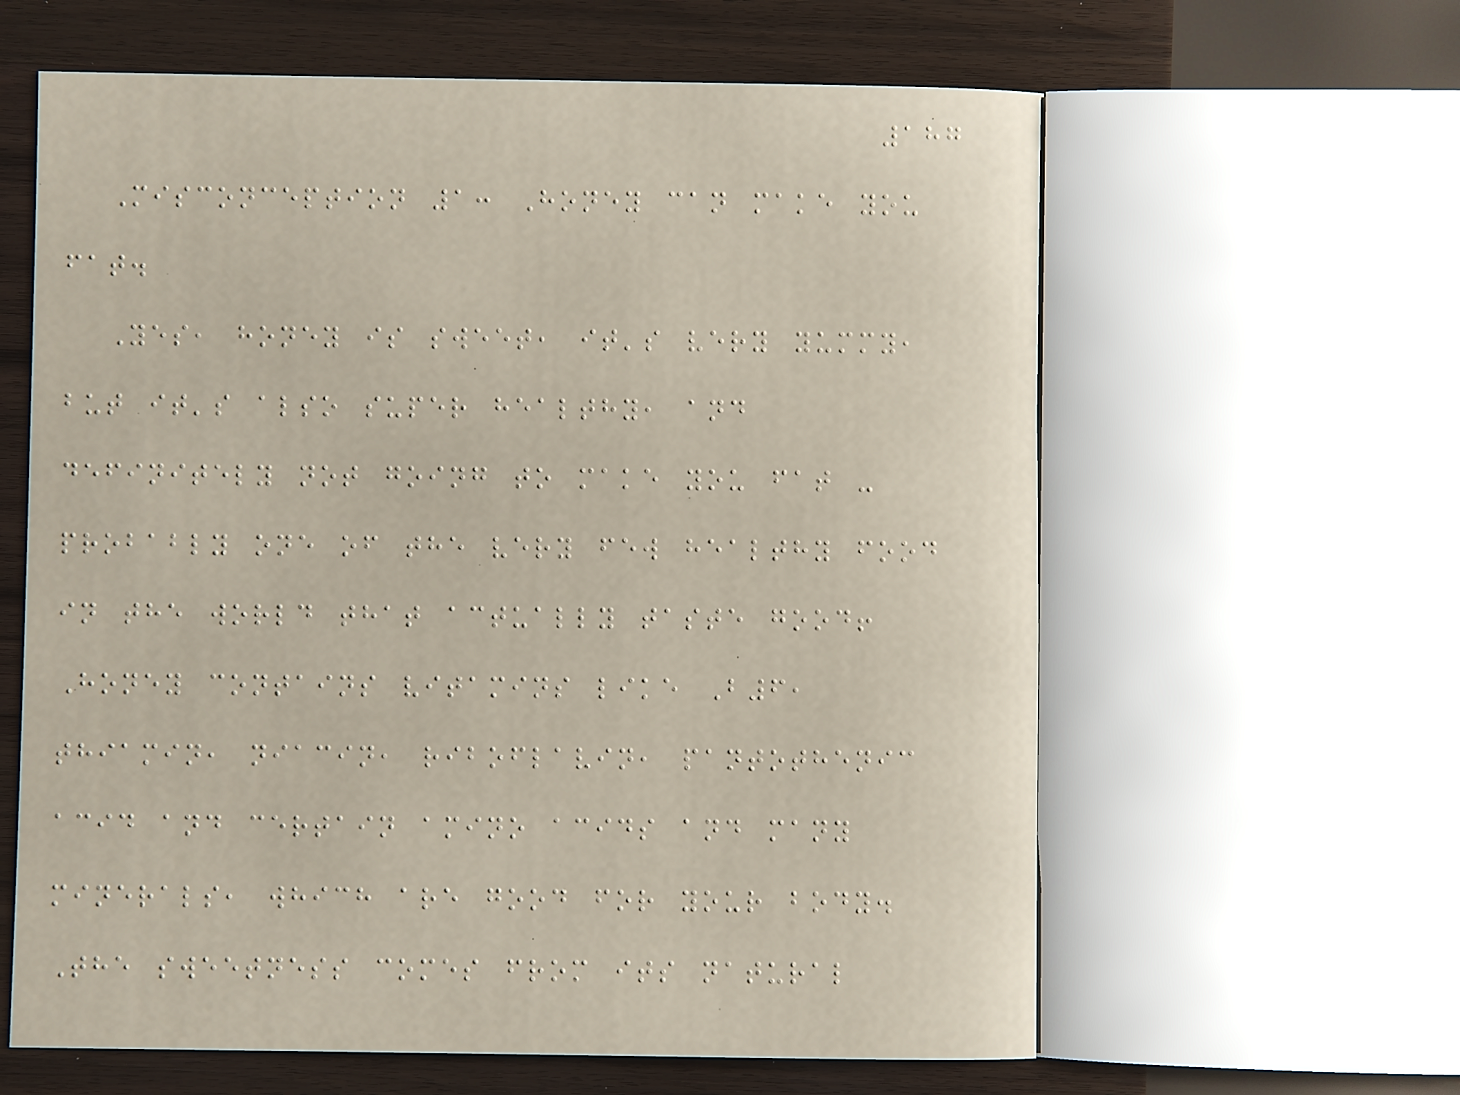187
Misconception 1: Honey can make you
fat.
Yes, honey is sweet, it's very yummy,
but it's also super healthy, and
definitely not going to make you fat -
probably one of the very few healthy food
in the world that actually taste good!
Honey contains vitamins like B6,
thiamin, niacin, riboflavin, pantothenic
acid and certain amino acids and many
minerals, which are good for your body.
The sweetness comes from its natural
